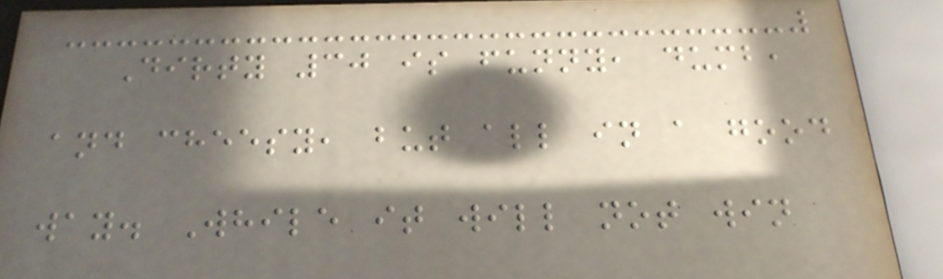Dirty 30 is funny, dumb,
and cheesy, but all in a good
way. While it will not win
